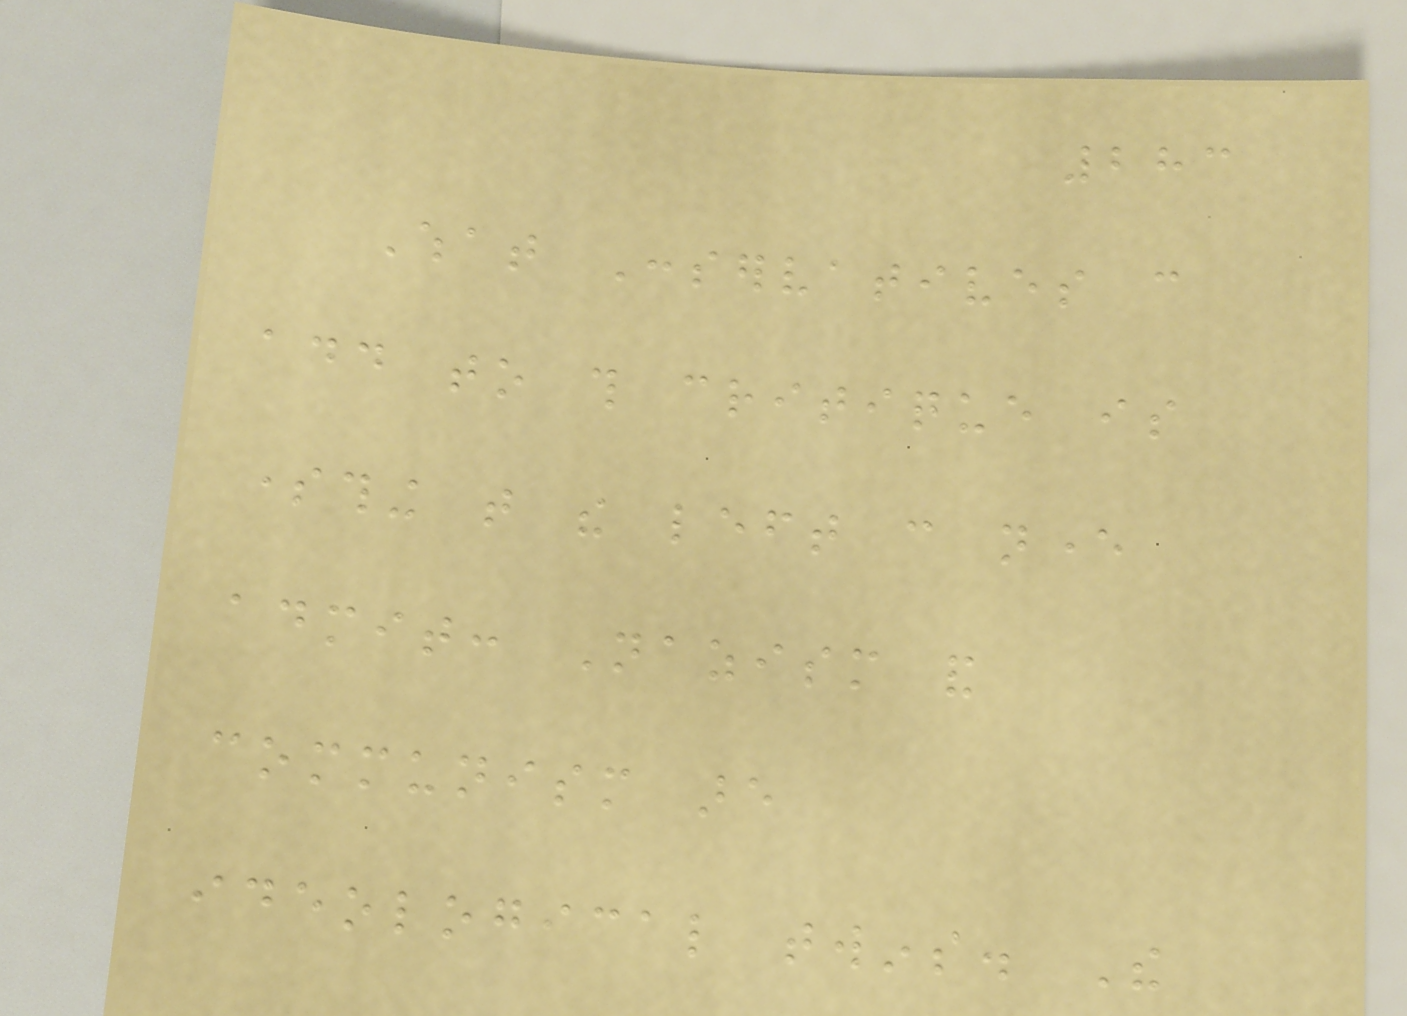283
What Conservatives can
add to this critique is
something that the left can never
admit: Nazism and
communism are
ideological twins. The
